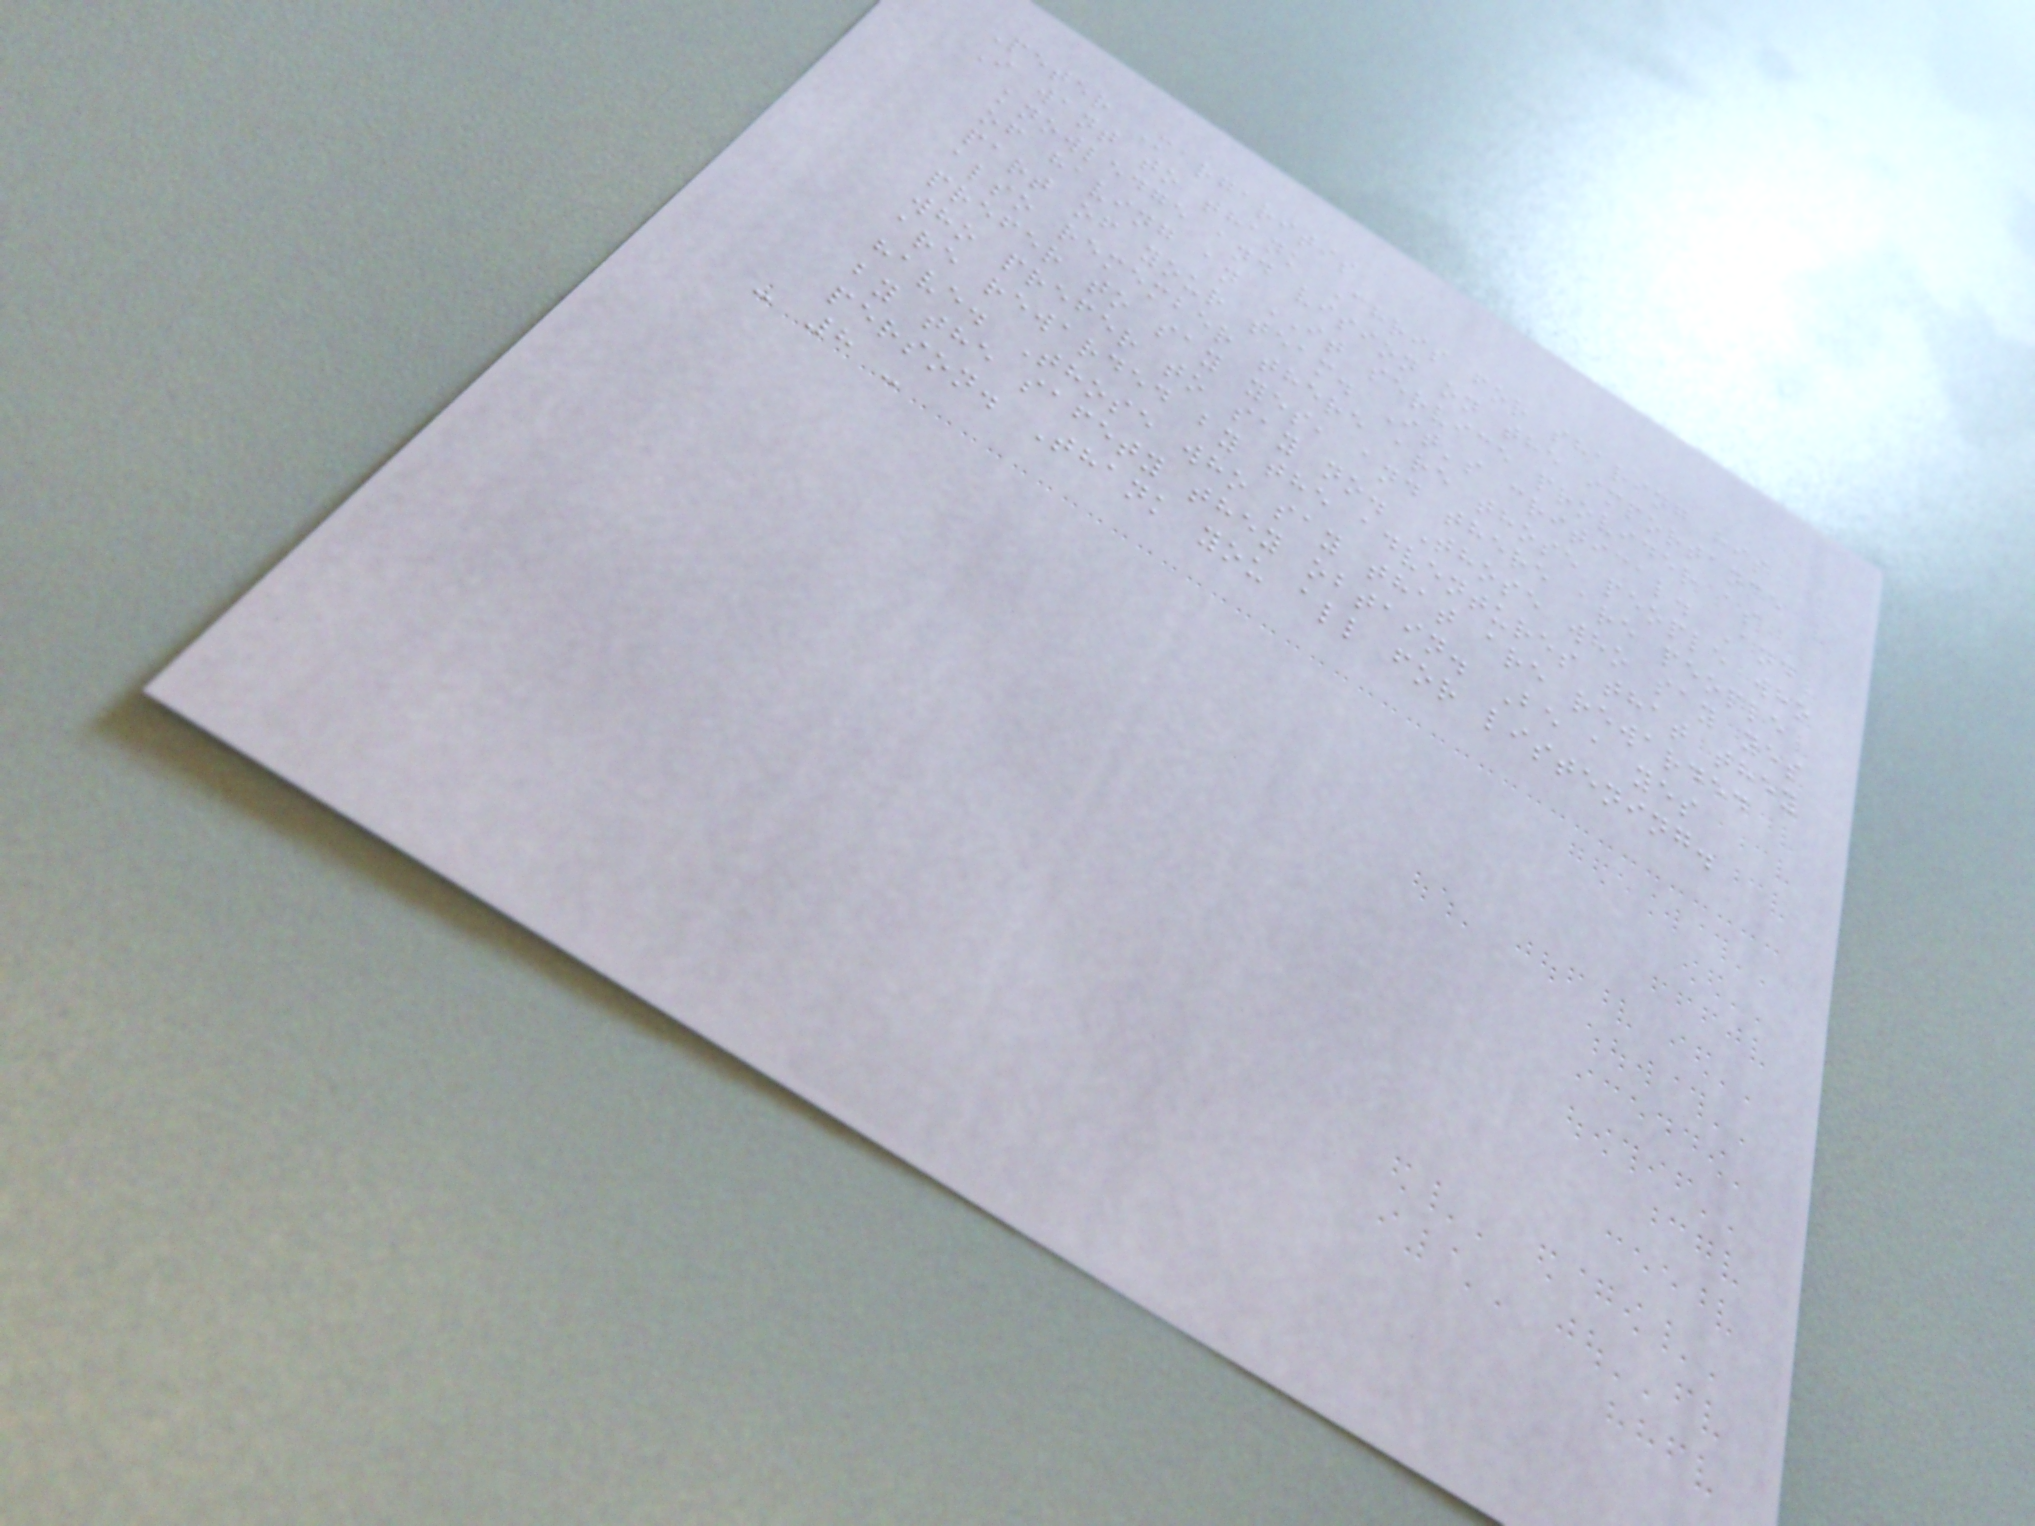Peter Margaritis
I want to thank Chris for sharing his
knowledge and vision on the importance
of having an IT service provider as
part of your team. It's critical. And
also remember there are those people who
prefer to say yes, and there are people
who prefer to say no. Those who say yes
are rewarded by the adventures that they
have. Those who say that are rewarded
by the safety they obtain. Be a yes
person. Thank you all for listening.
- 8 -
